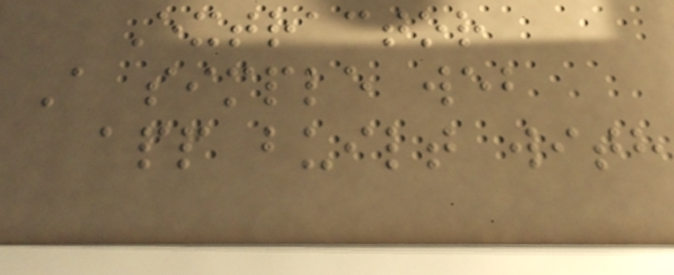Extractor
A simple web
app built with
